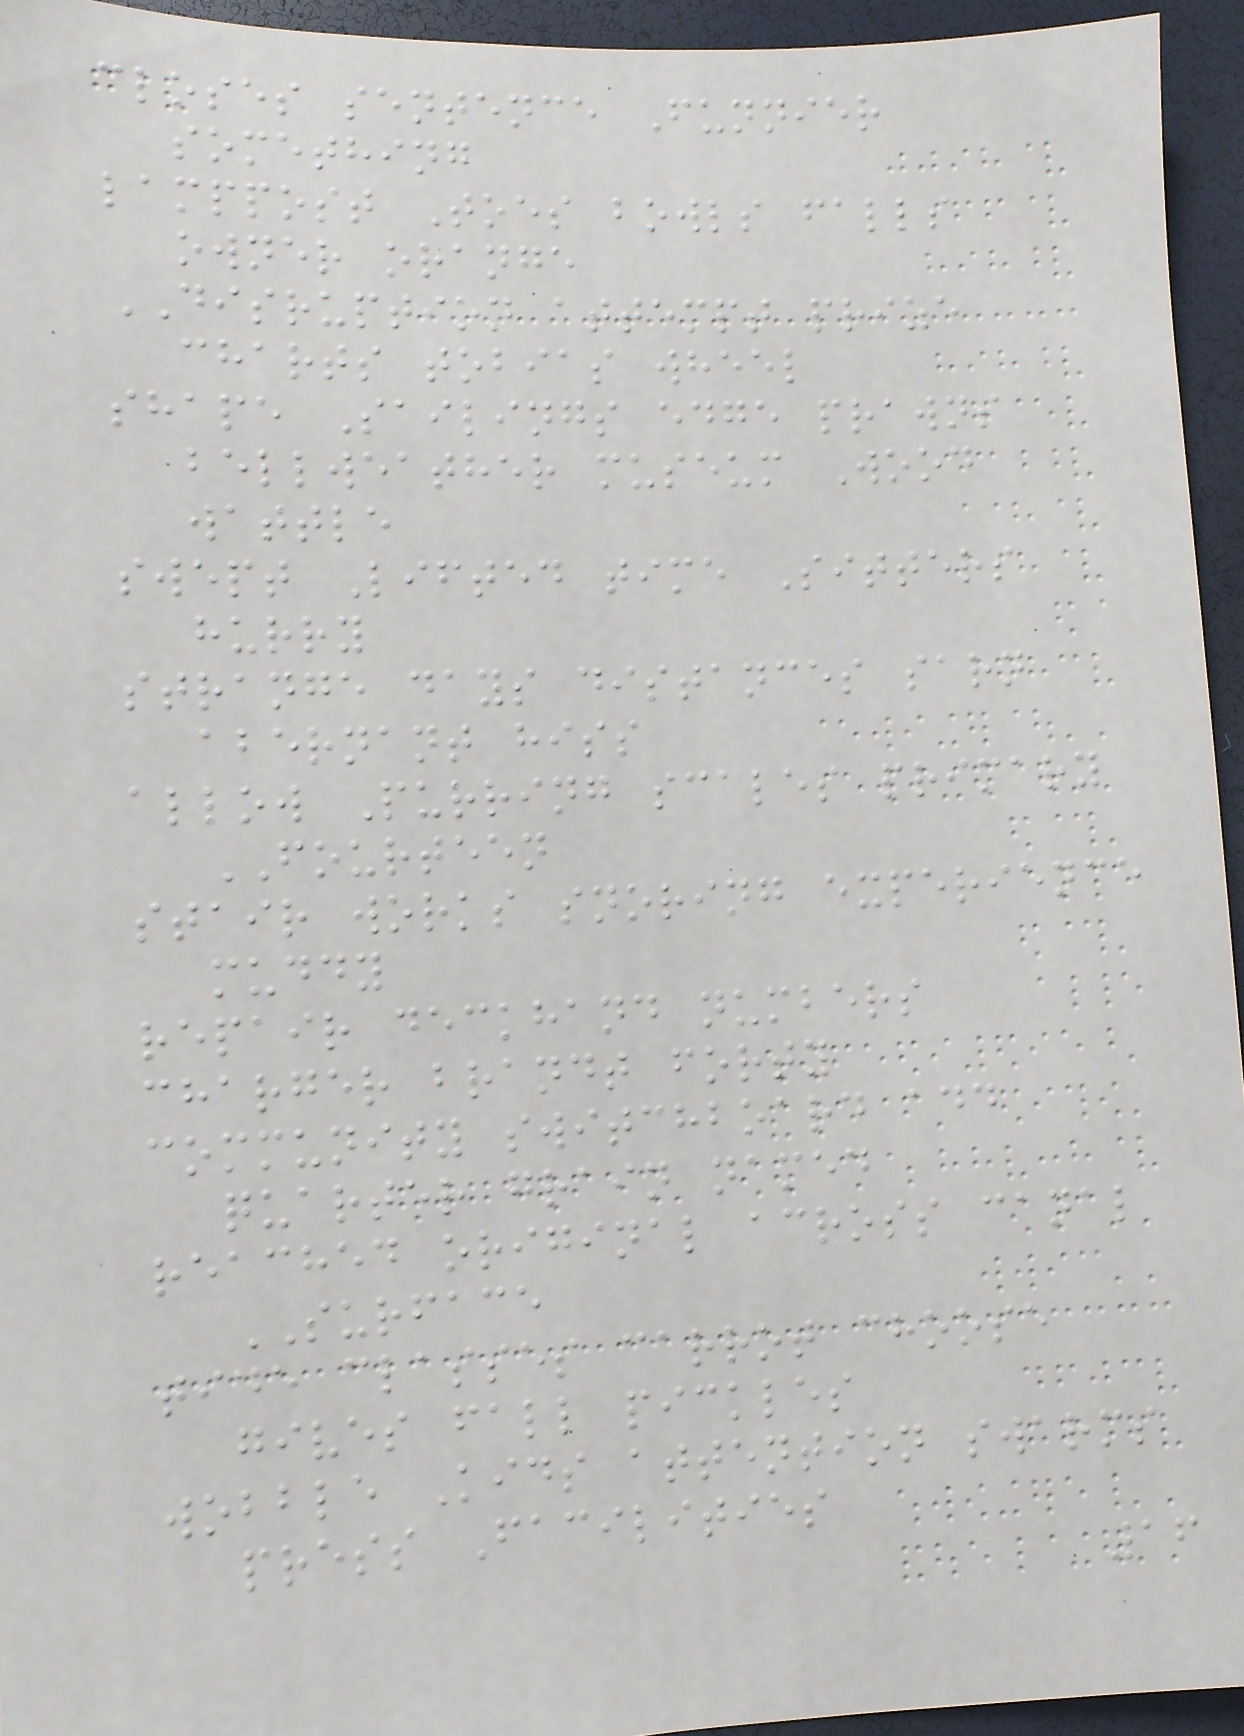closes sentence Funnier
something
lamppost Toes bowls falls
owner orange
DISRUPTION attempt prize
charts tobias wheel
shape Sailings edge prawns
bellweather museum Wood
wattle
swept Lifted time Sitters
hurry
strange days distances sarn
abernant hiss
allow Purring scales primary
FOURTEEN
stair works snoring experience
muddy
repair deckhand numbers
charger brandt forty
community switchboard add
quarter grain named
reached original across canal
SURFACE
tide classes carrot choose
gives fall pickles
wobble Kids attention swarms
press Facilities
16
